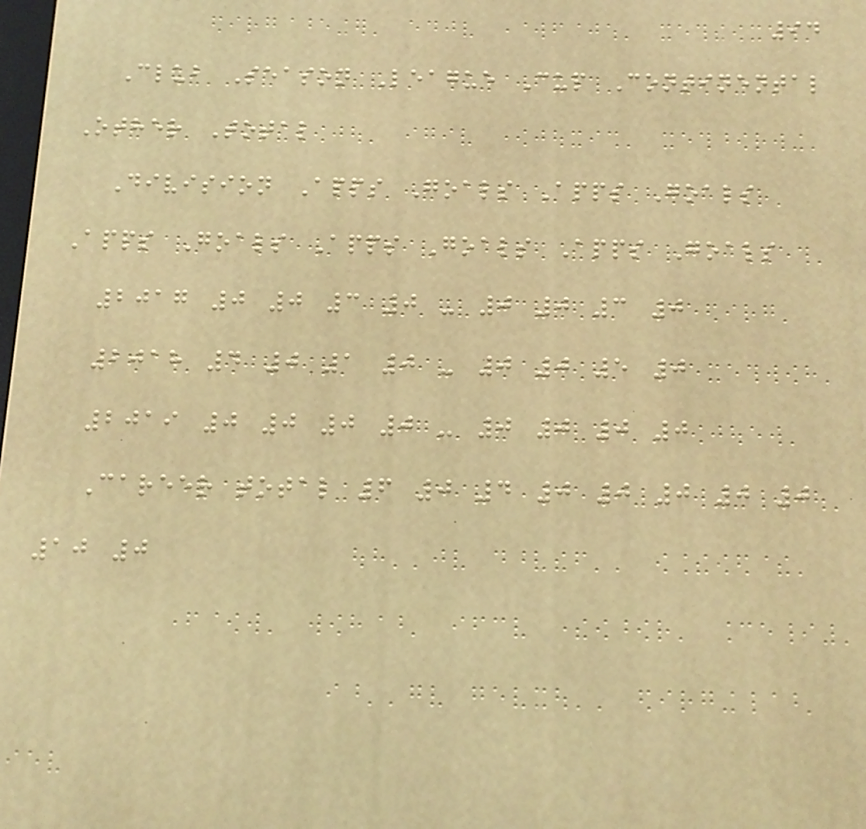94
Club Season League Cup Continental
Other Total
Division Apps Goals Apps Goals
Apps Goals Apps Goals Apps Goals
2017 0 0 3 0 - 0 0 3 0
2018 4 0 1 0 - 0 0 5 0
2019 0 0 0 0 - 0 0 0 0
Career total 6 0 4 0 0 0 0 0
10 0
